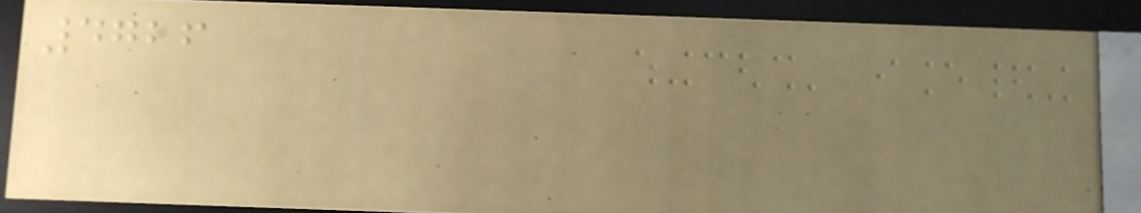4726
